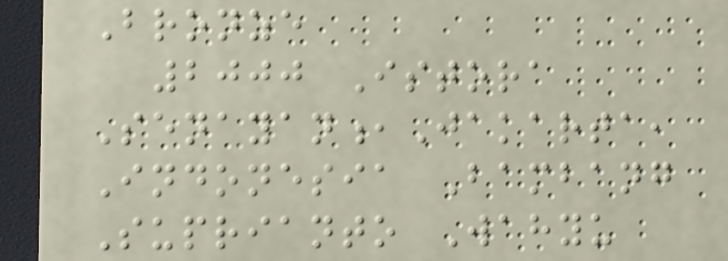Bronze
2000 Istora
Senayan,Jakarta,
Indonesia Bambang
Suprianto Wahyu
